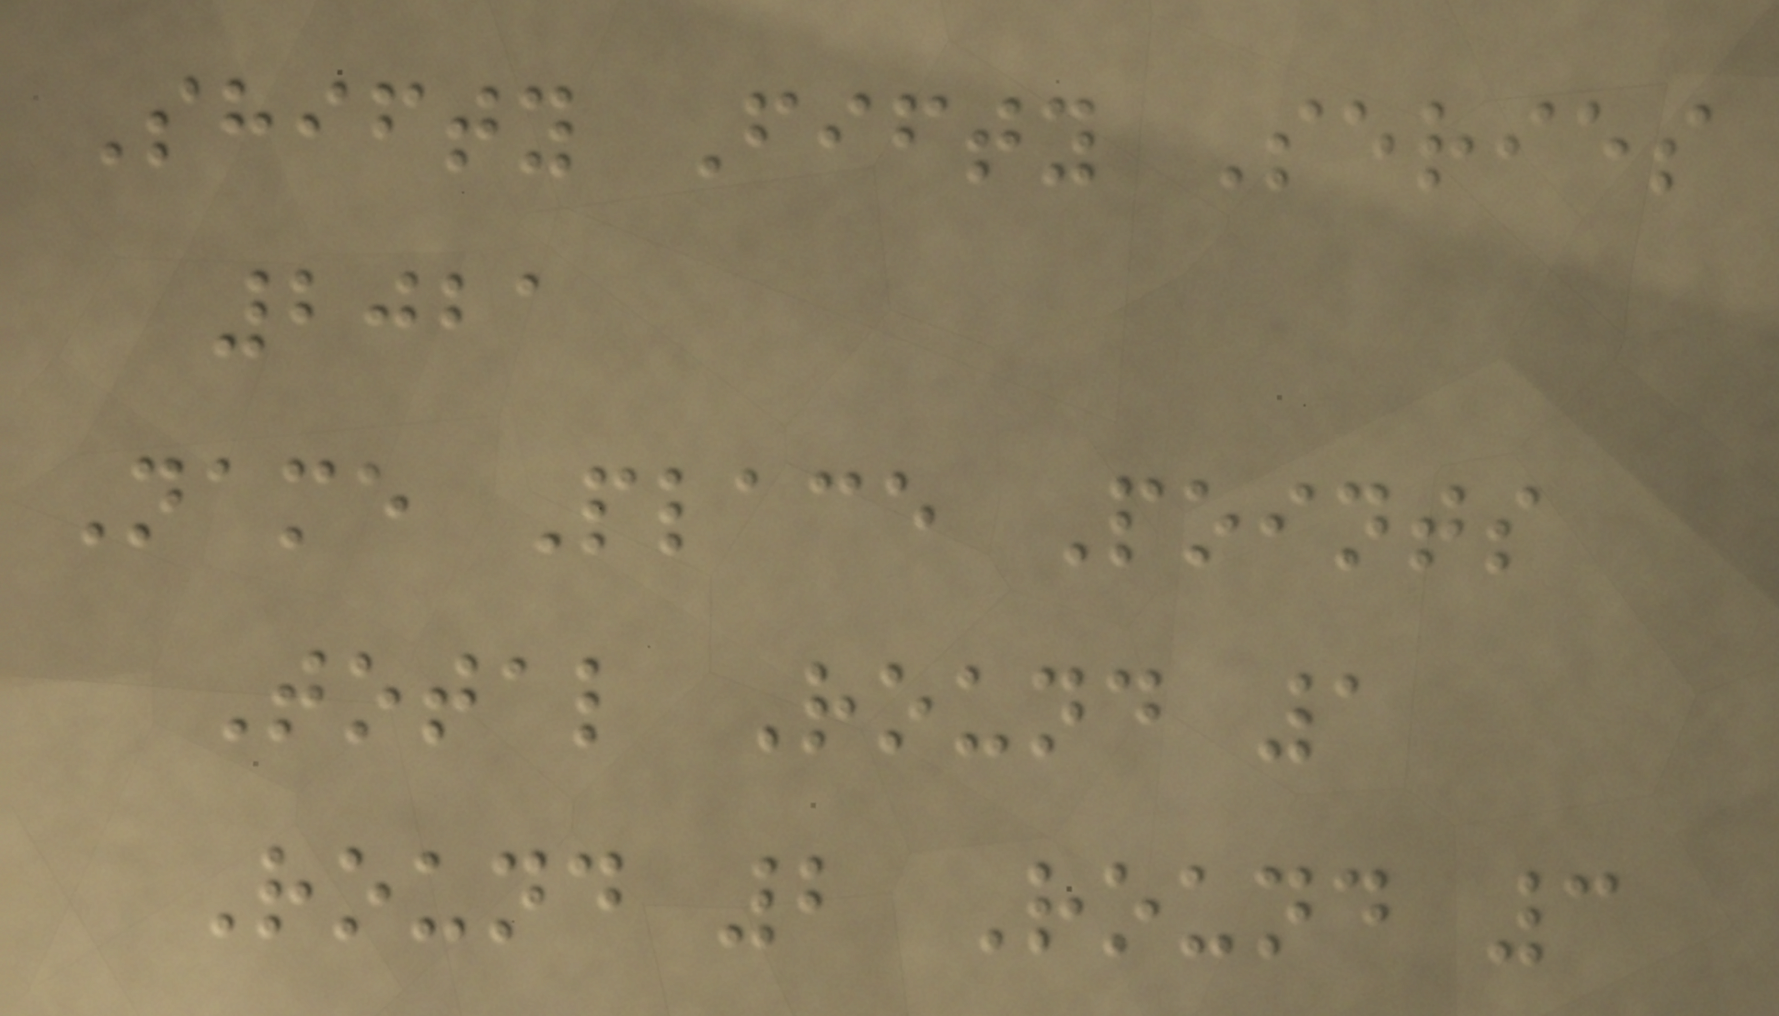Shifty Fifty Series
2021
Name Place Points
Total Round 1
Round 2 Round 3
